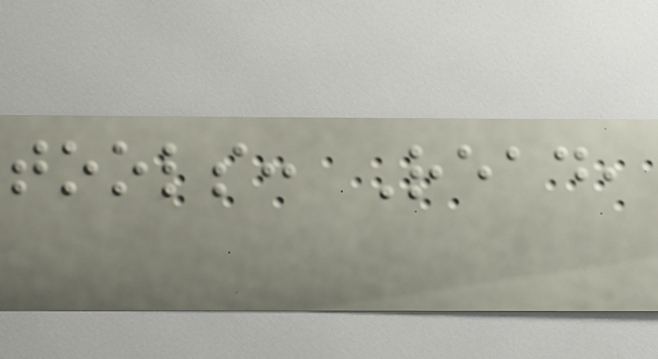tools: Read,
